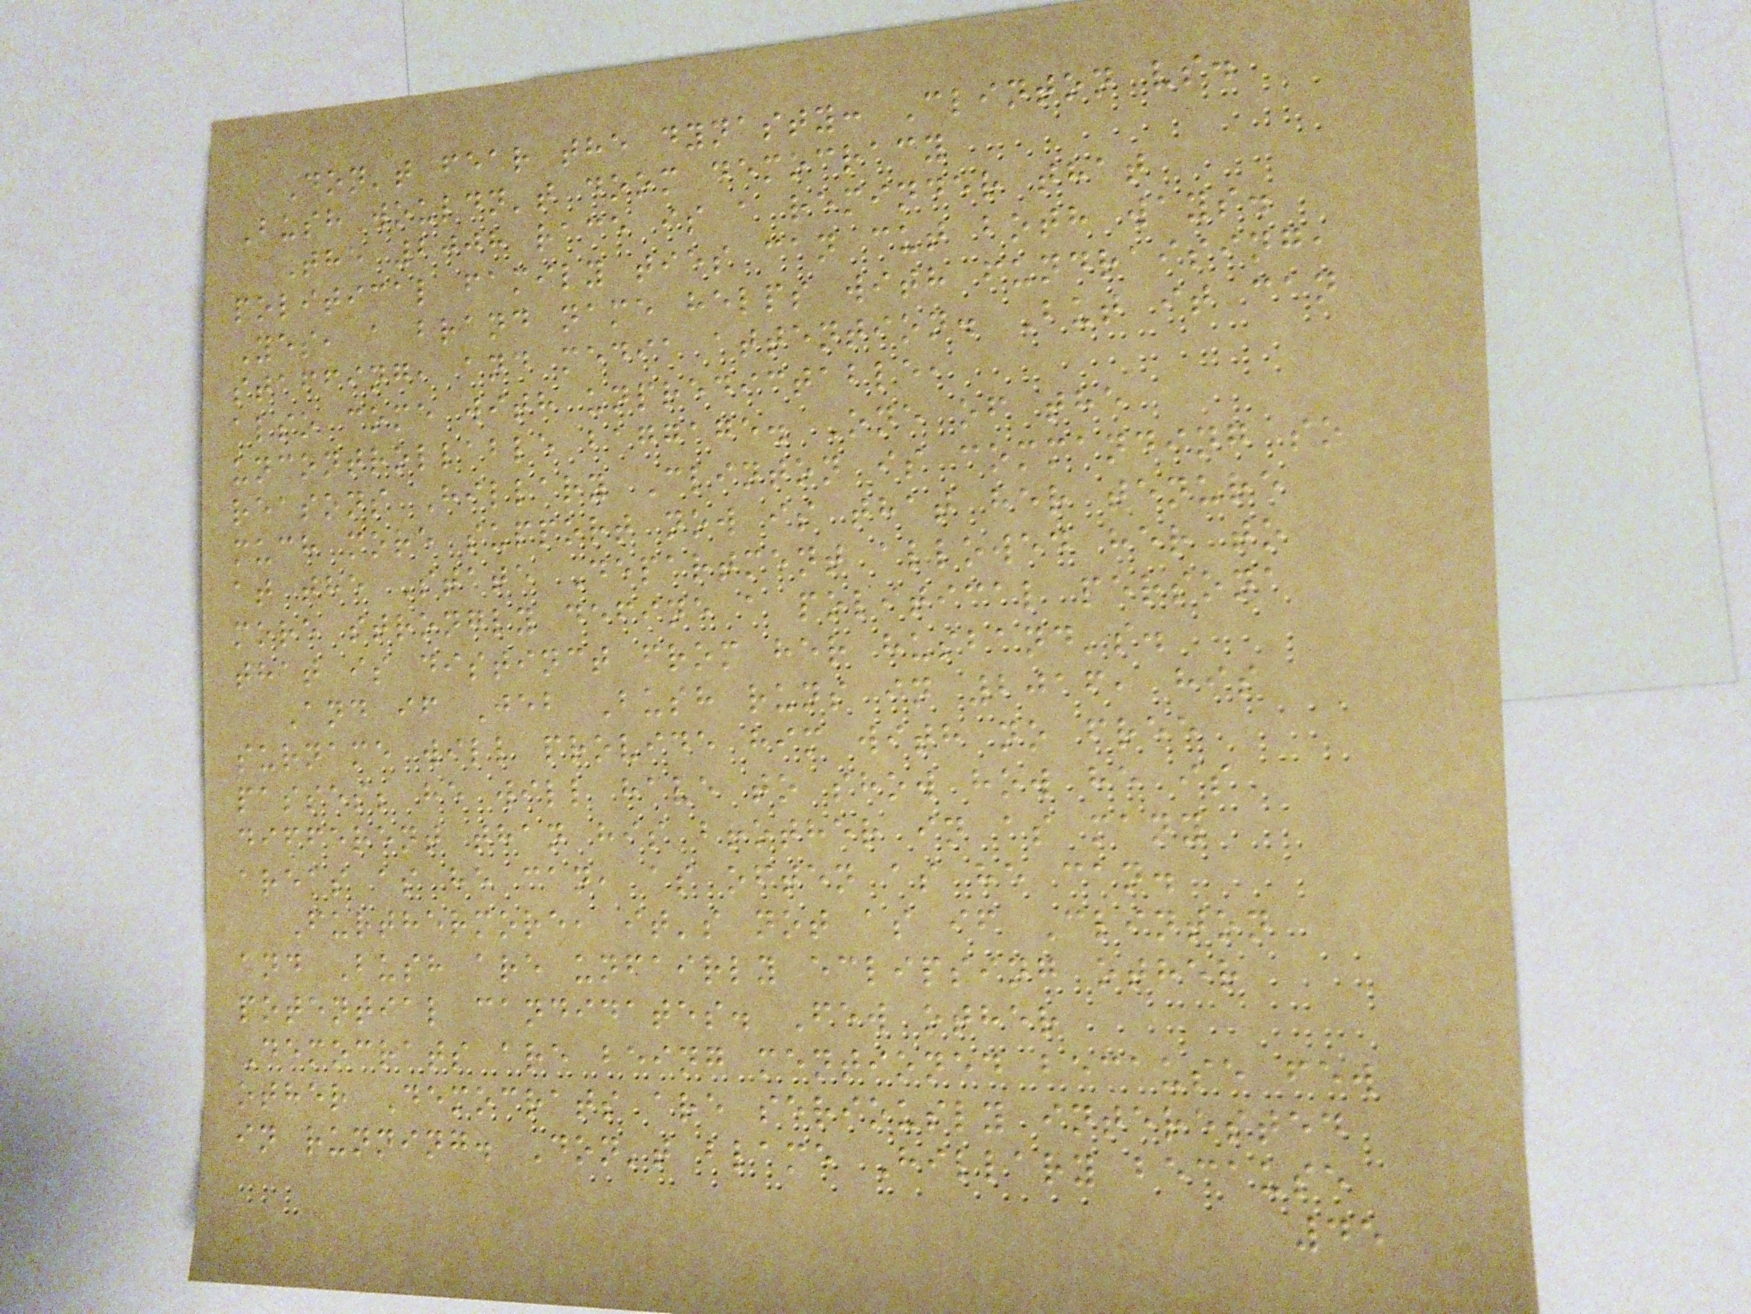Don't fear the dynasty: Clinton vs.
Bush wouldn't doom democracy
The 2008 race is a reminder that
political family ties can cut both ways.
Yes, a brand name helps with fundraising,
staffing, and media attention. But it can
also come with unpredictable,
uncontrollable baggage. One of the
reasons Hillary Clinton is commanding so
much more support now is that her tenure
at the State Department allowed her to
more strongly define a political persona
that is distinct from her husband's.
And if Jeb Bush runs in 2016, his
surname will provide him with no free
passes; he will have to show how he is
different than his brother in as many
areas as he can, as often as he can.
Furthermore, it's not as if Clinton
and Bush are unfairly eclipsing other
potential candidates. Few other
Democrats are being mentioned because few
other Democrats are seriously interested
in running. Don't blame Hillary because
45
